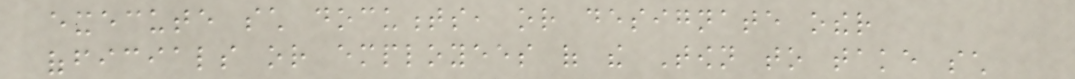execute such documents, or designate other
officials or employees of the Town to take such
